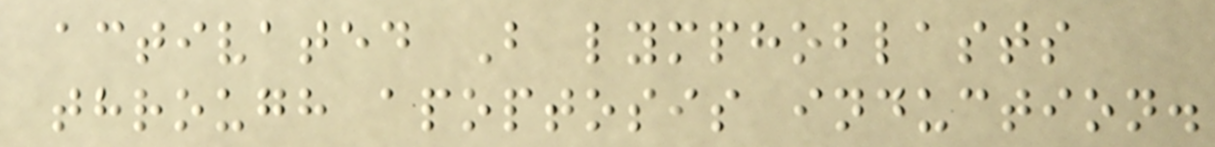activated B lymphoblasts
through apoptosis induction.
